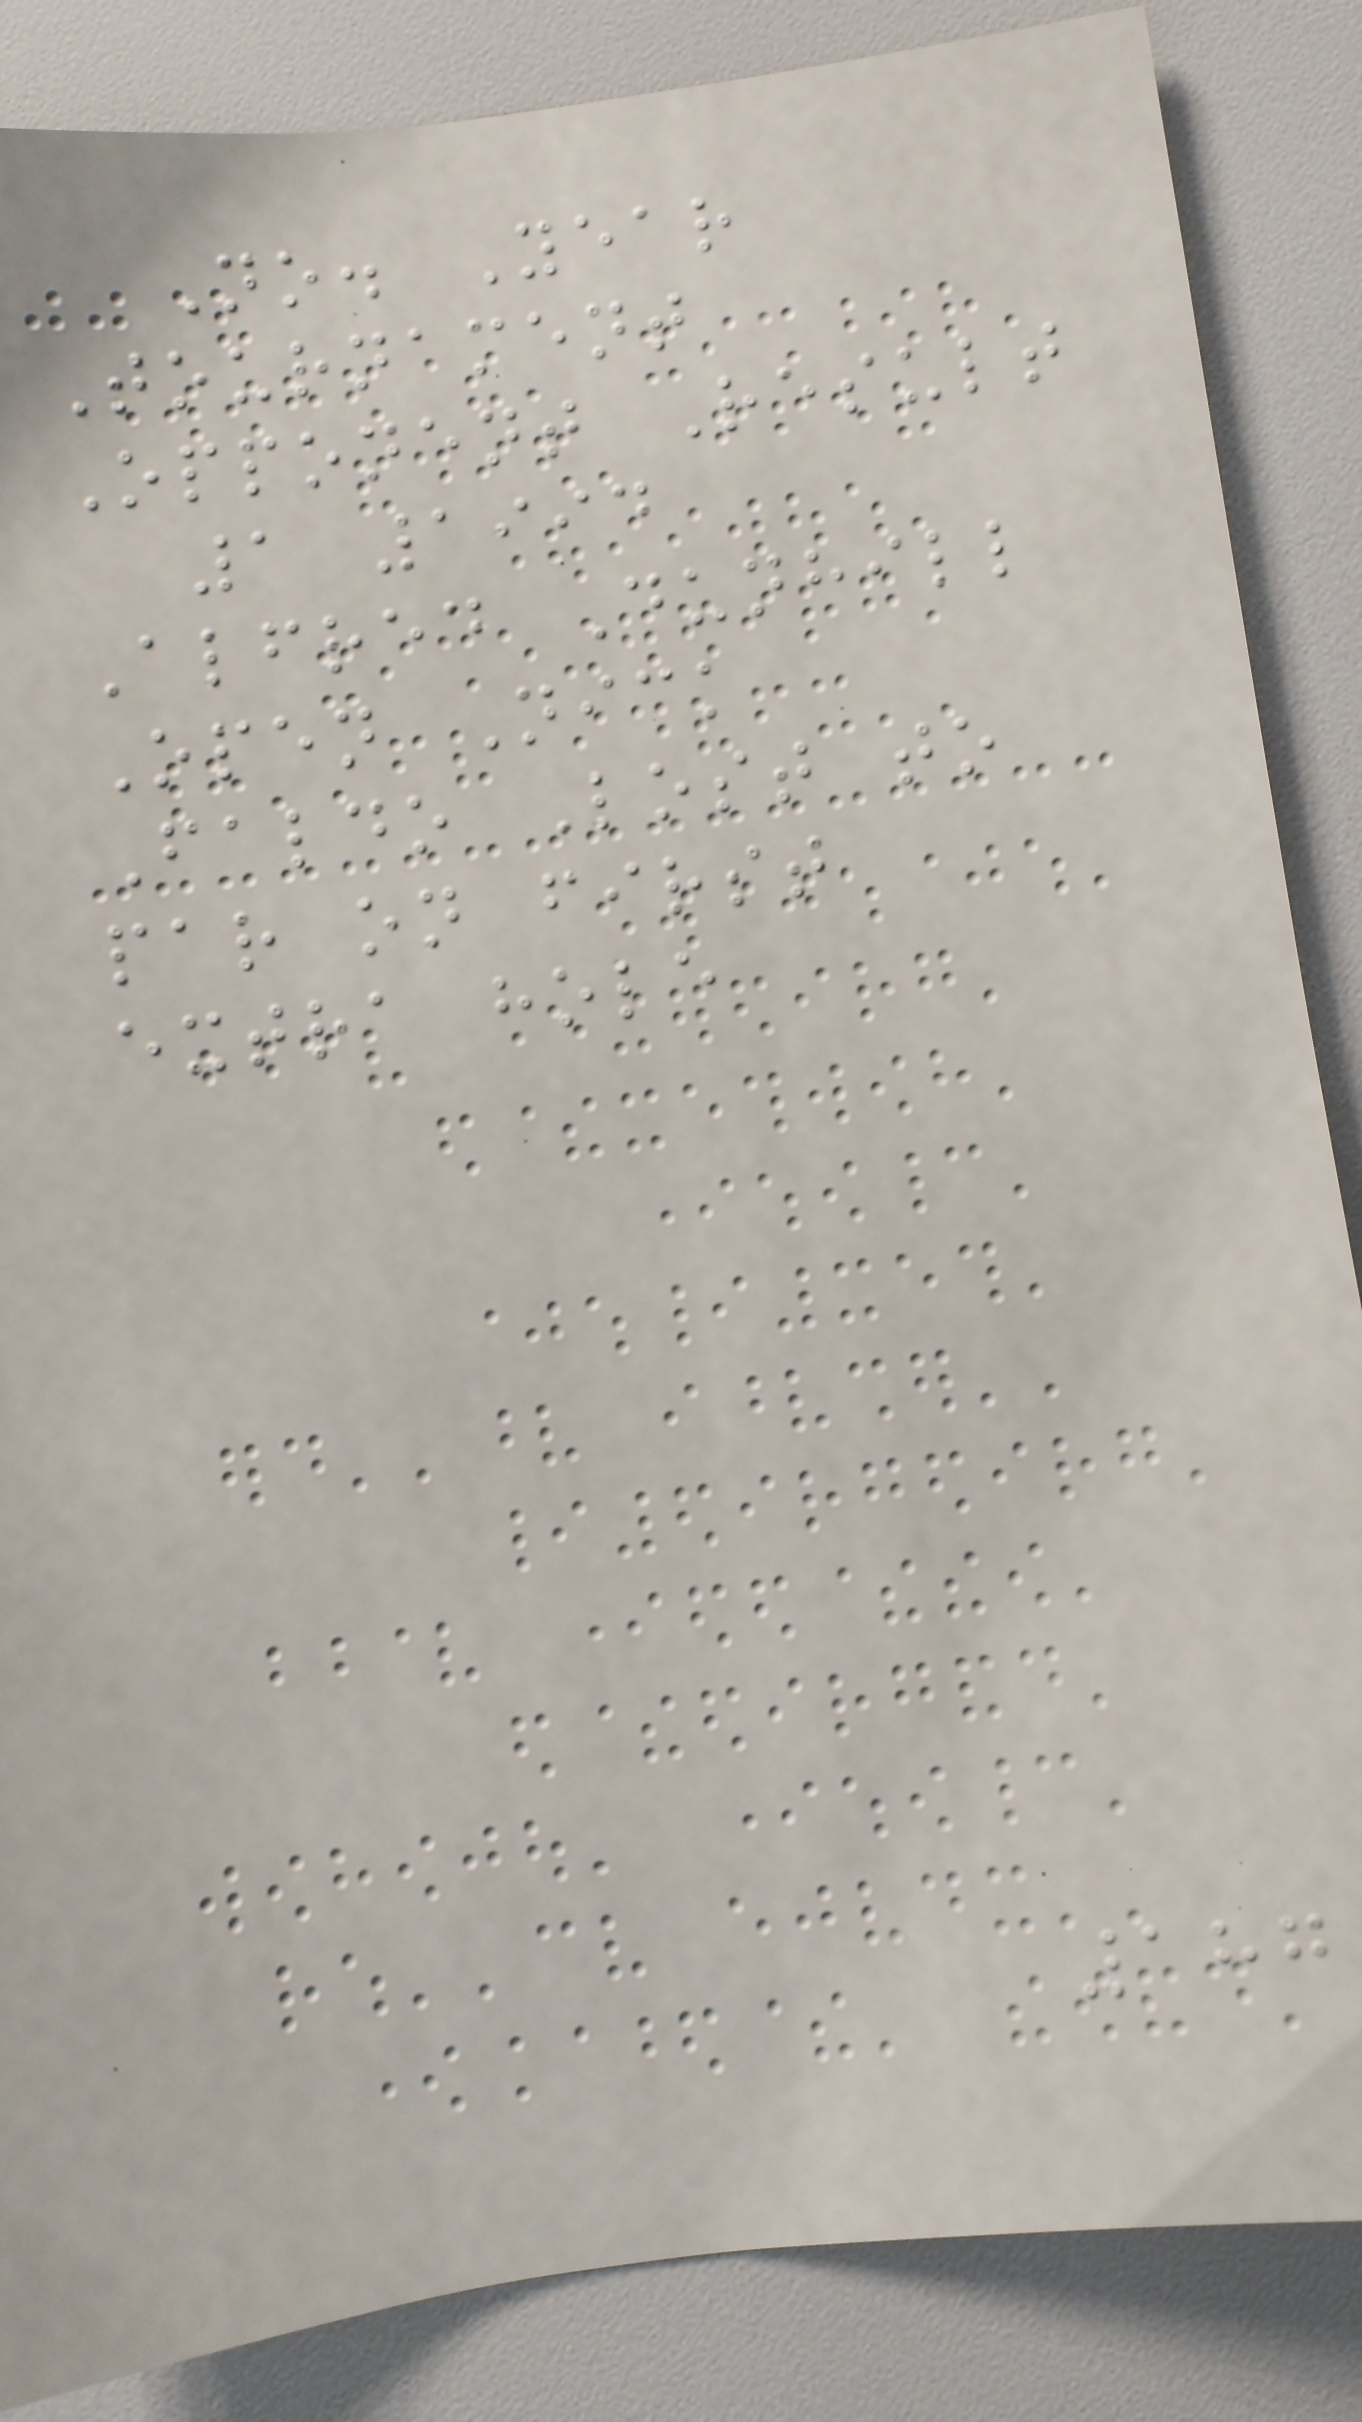No. Year
Tournament
Opponent Result
1 1994
Alfred Dunhill
Open Nick
Faldo Lost to
par on first
extra hole
187
